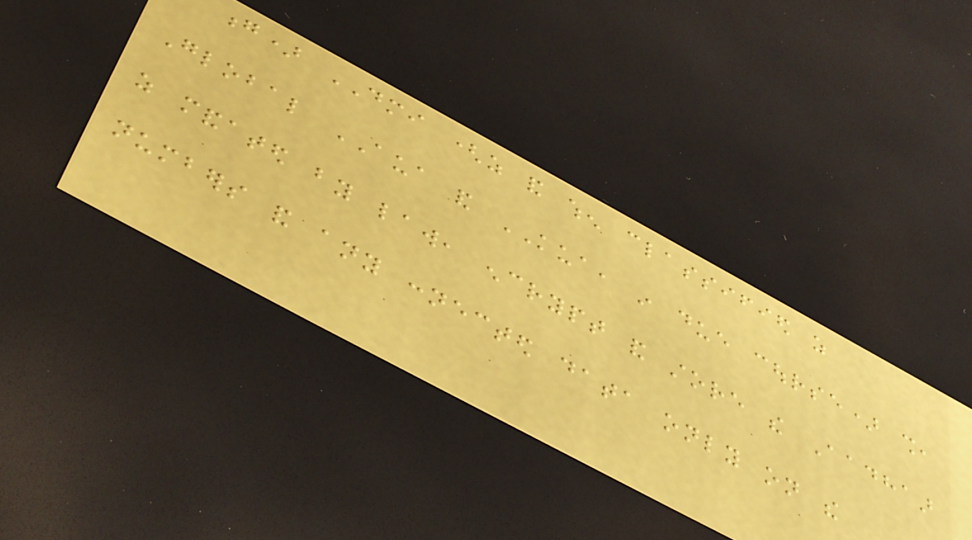g) DMI (as and when classified as
Global AUA and KUA, in due course) shall,
as mandated by law, encrypt and store the Aadhaar
numbers and any connected data only on the
